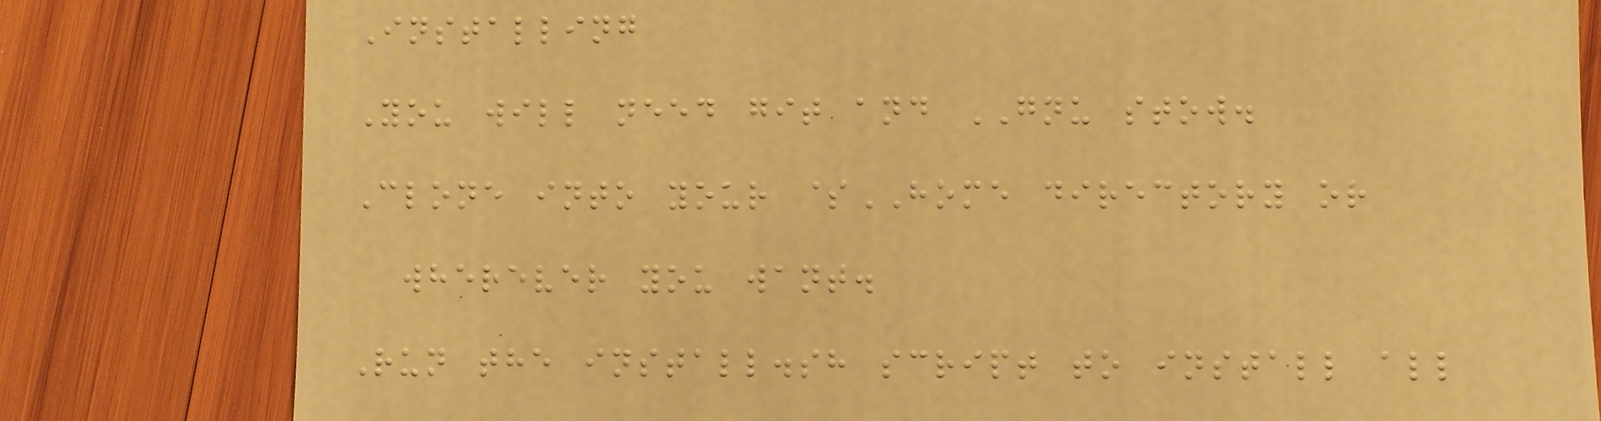Installing
You will need git and GNU stow.
Clone into your $HOME directory or
wherever you want.
Run the install.sh script to install all
